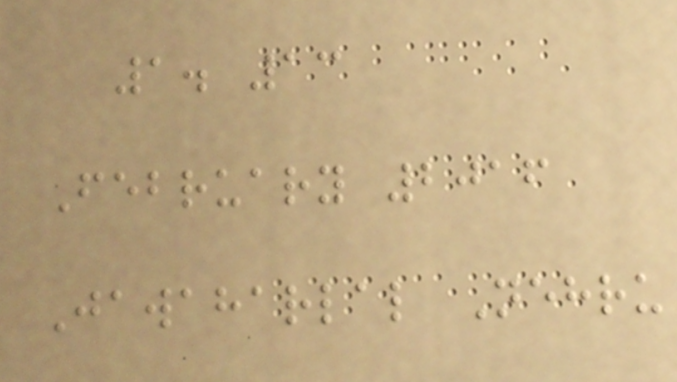1. 13
February 2016
Jawaharlal Nehru
